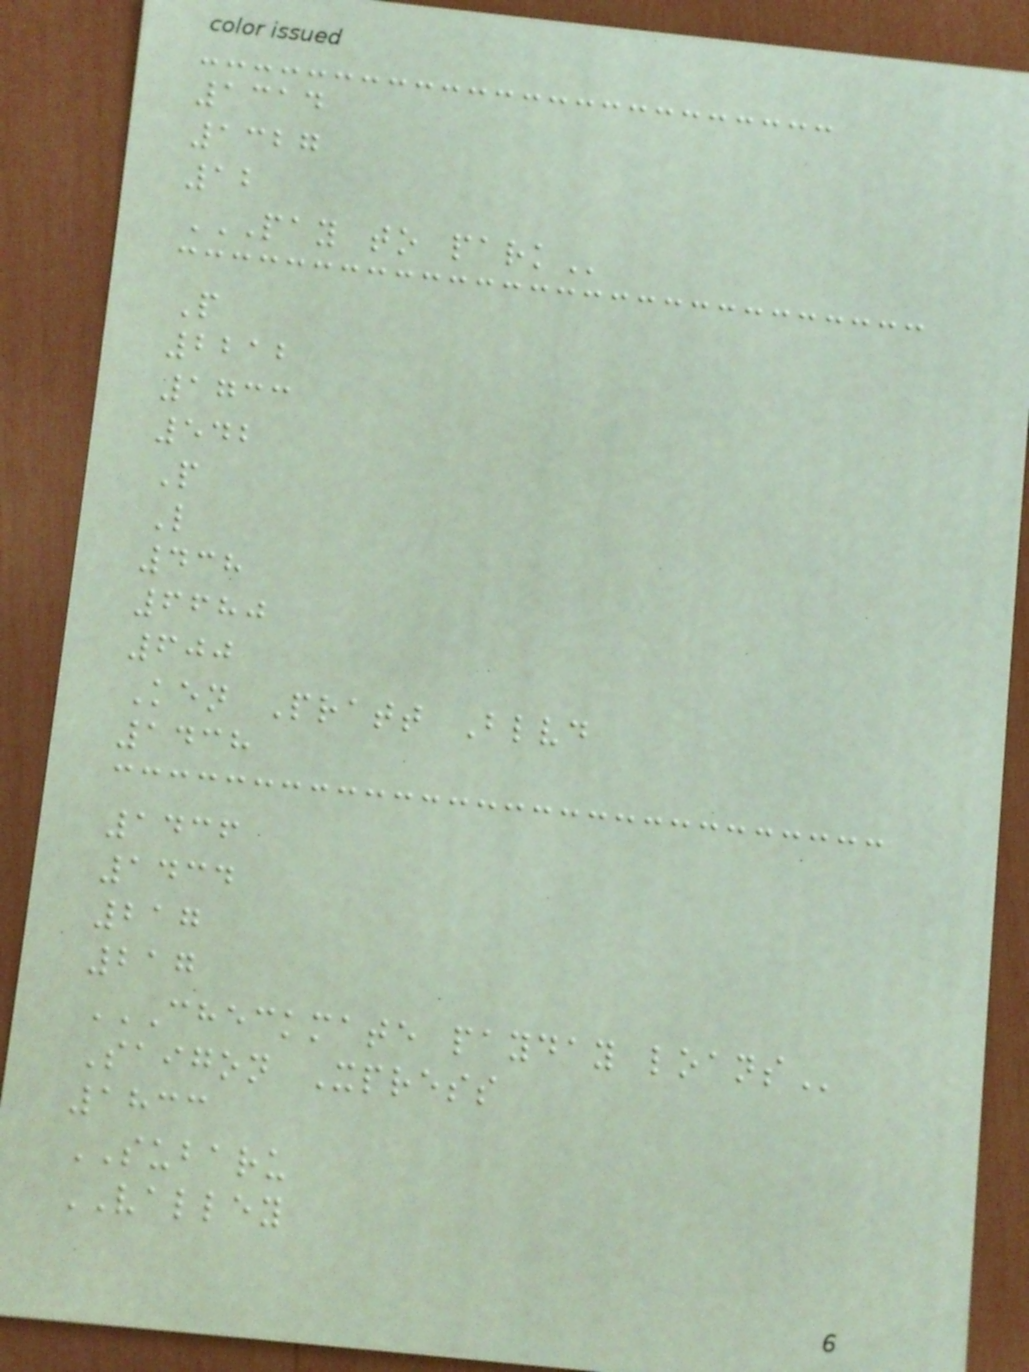1314
1327
12
PAY TO PARK
P
2212
1733
542
P
L
438
6680
600
Ken Pratt Blvd
1438
1436
1434
217
217
CHECKMATE PAYDAY LOANS
Saigon Xpress
1833
SUBARU
VALLEY
